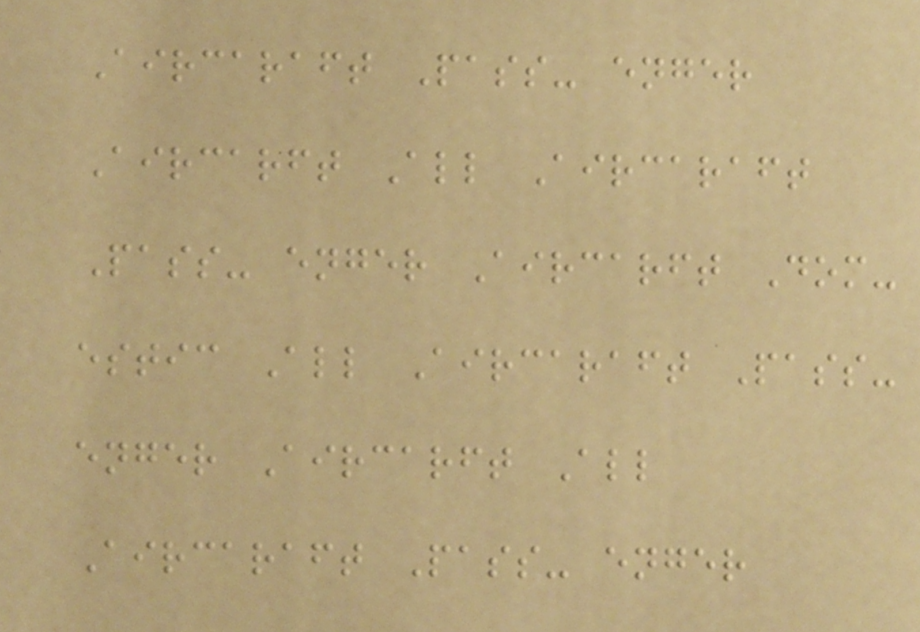Aircaraft Pass- enger
Aircarft All Aircaraft
Pass- enger Aircarft Dom-
estic All Aircaraft Pass-
enger Aircarft All
Aircaraft Pass- enger
